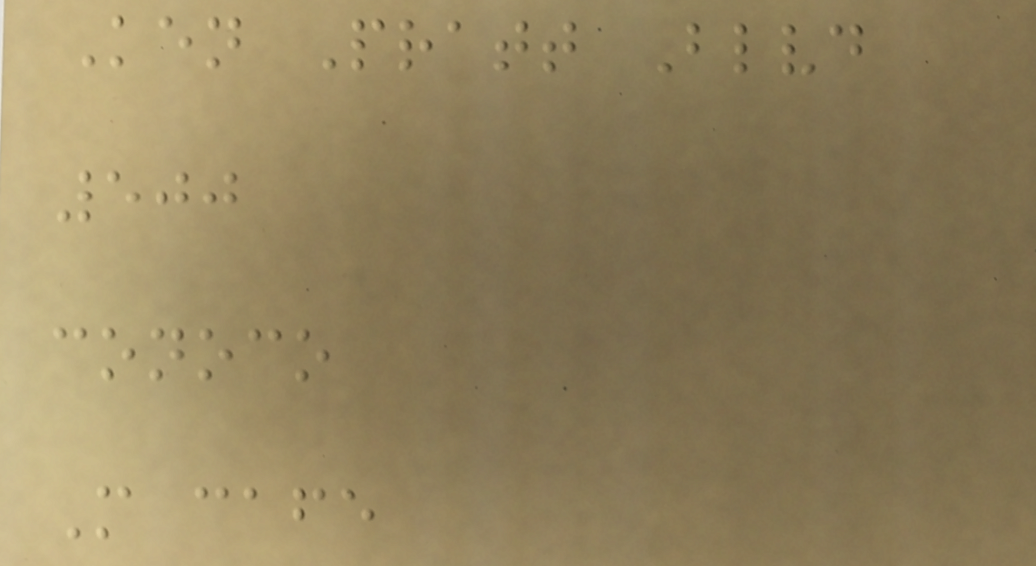Ken Pratt Blvd
500
conoco
M cafe
